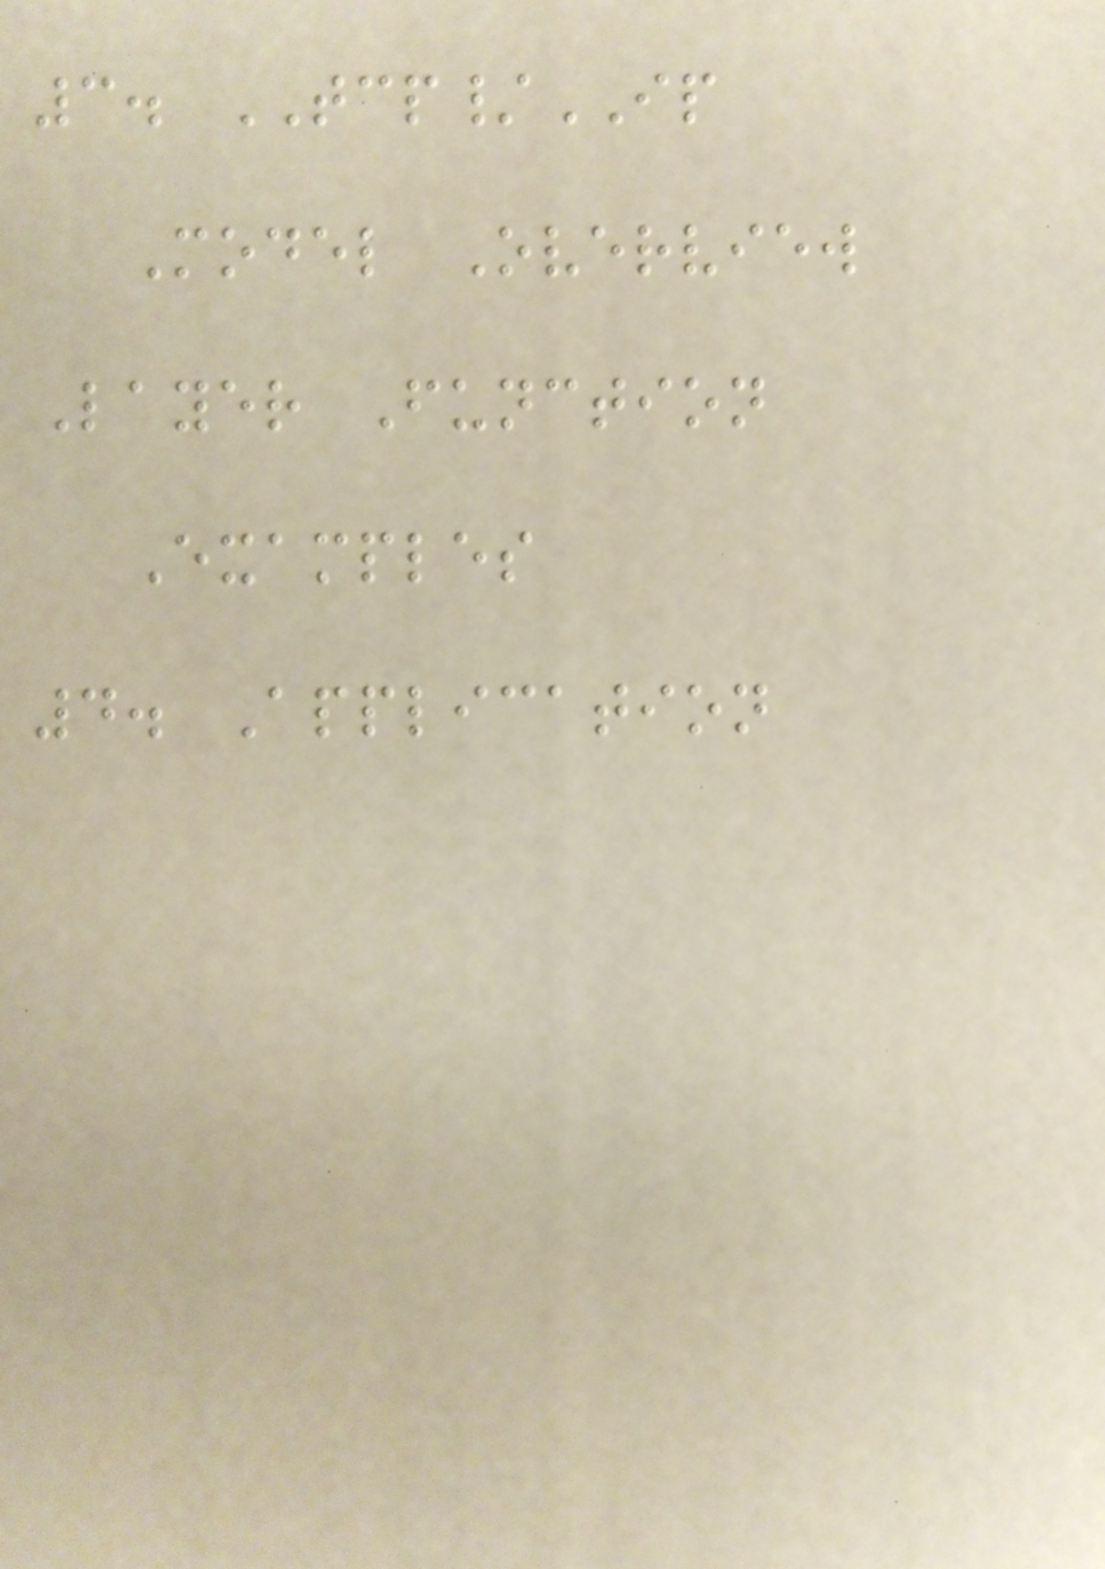3. TCP/IP
Model Overview
Layer Function
Examples
4. Application
